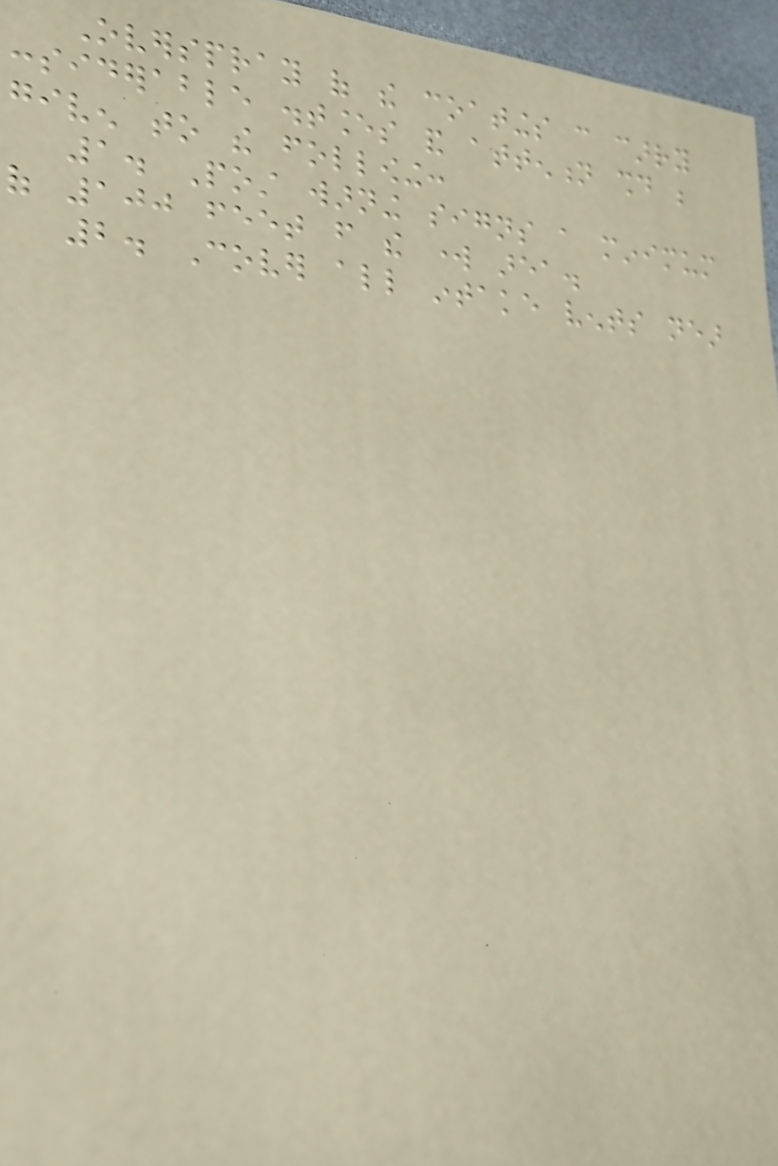Overspray of the coatings can carry
considerable distances and attention should be
given to the following:
1. Post warning signs a minimum
of 100 feet from the work area.
2. Cover all intake vents near
